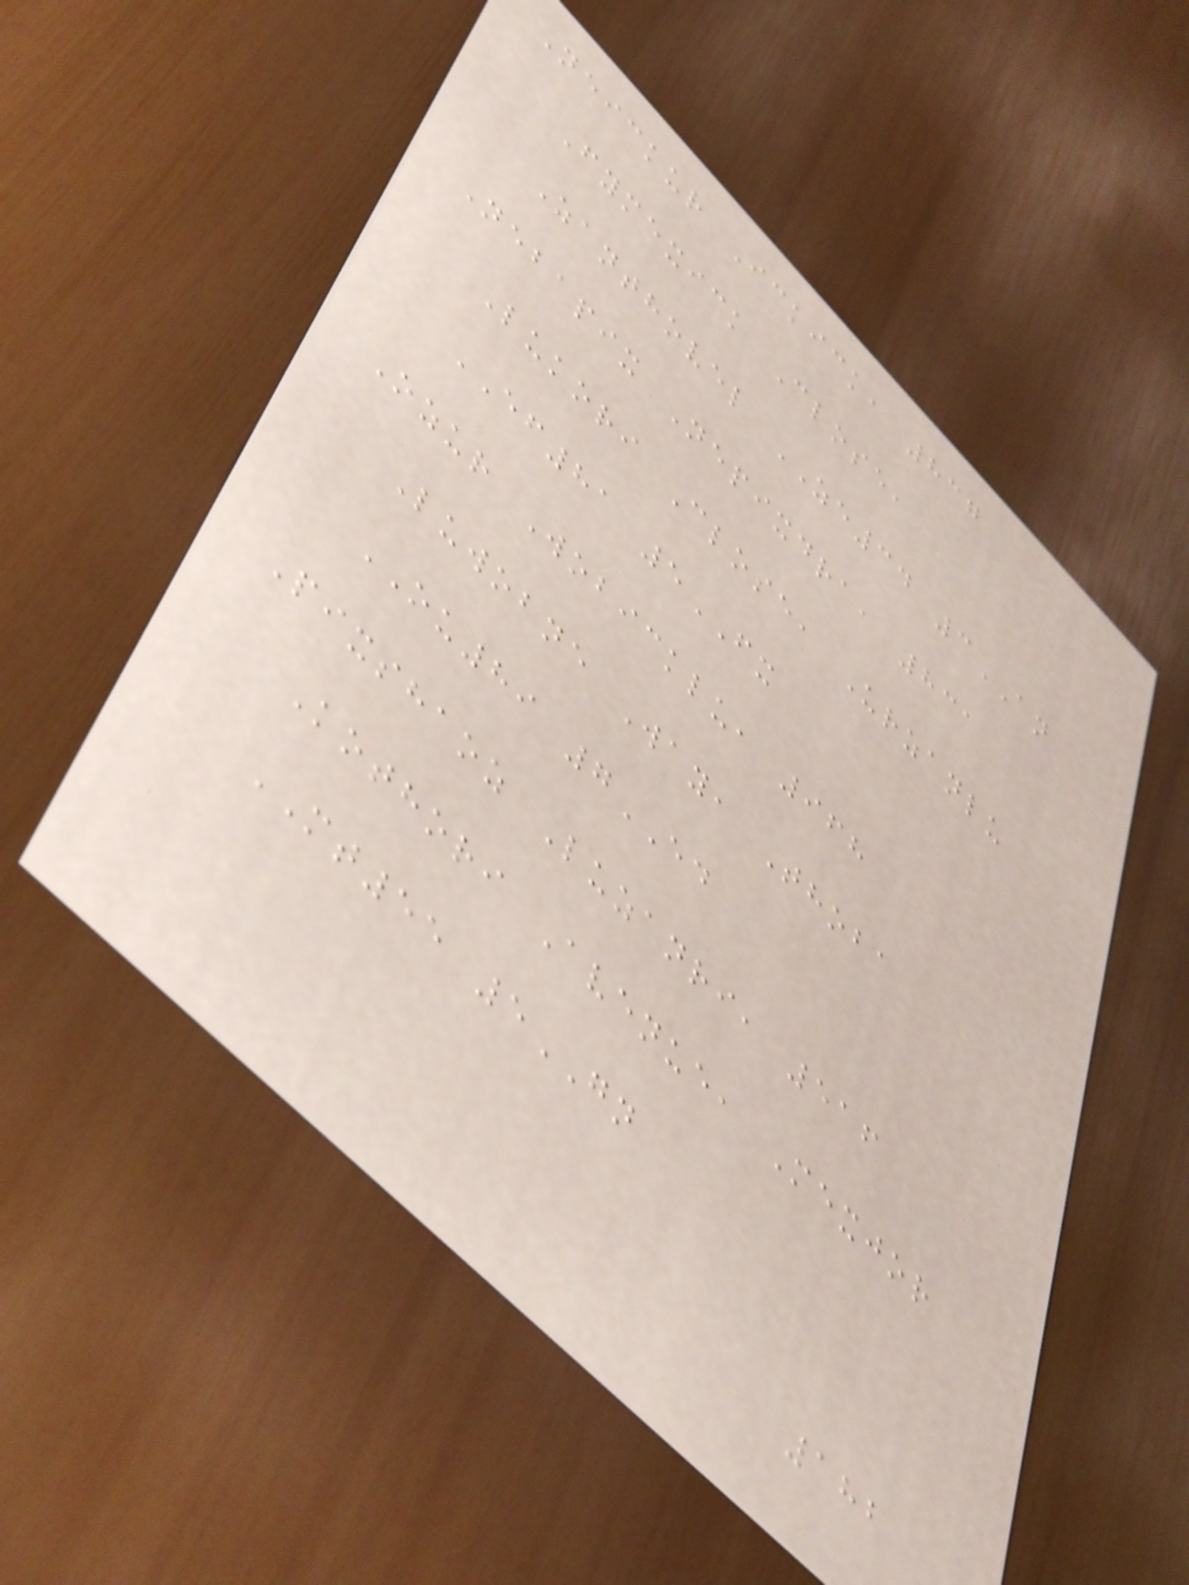Neickur Ickick, 837
Fymexick Close,
Zanthovel ZE34 3AN
Nebapix Nepixdra, 831
Lukori Close, Urzanlu
EF81 5FX
Ozur Wobicklu, 968
Luwobne Way, Thoba
OU89 7ED
Pixshaoz Luzanri, 516
Kothori Avenue, Mexjor
MT55 5GN
182
